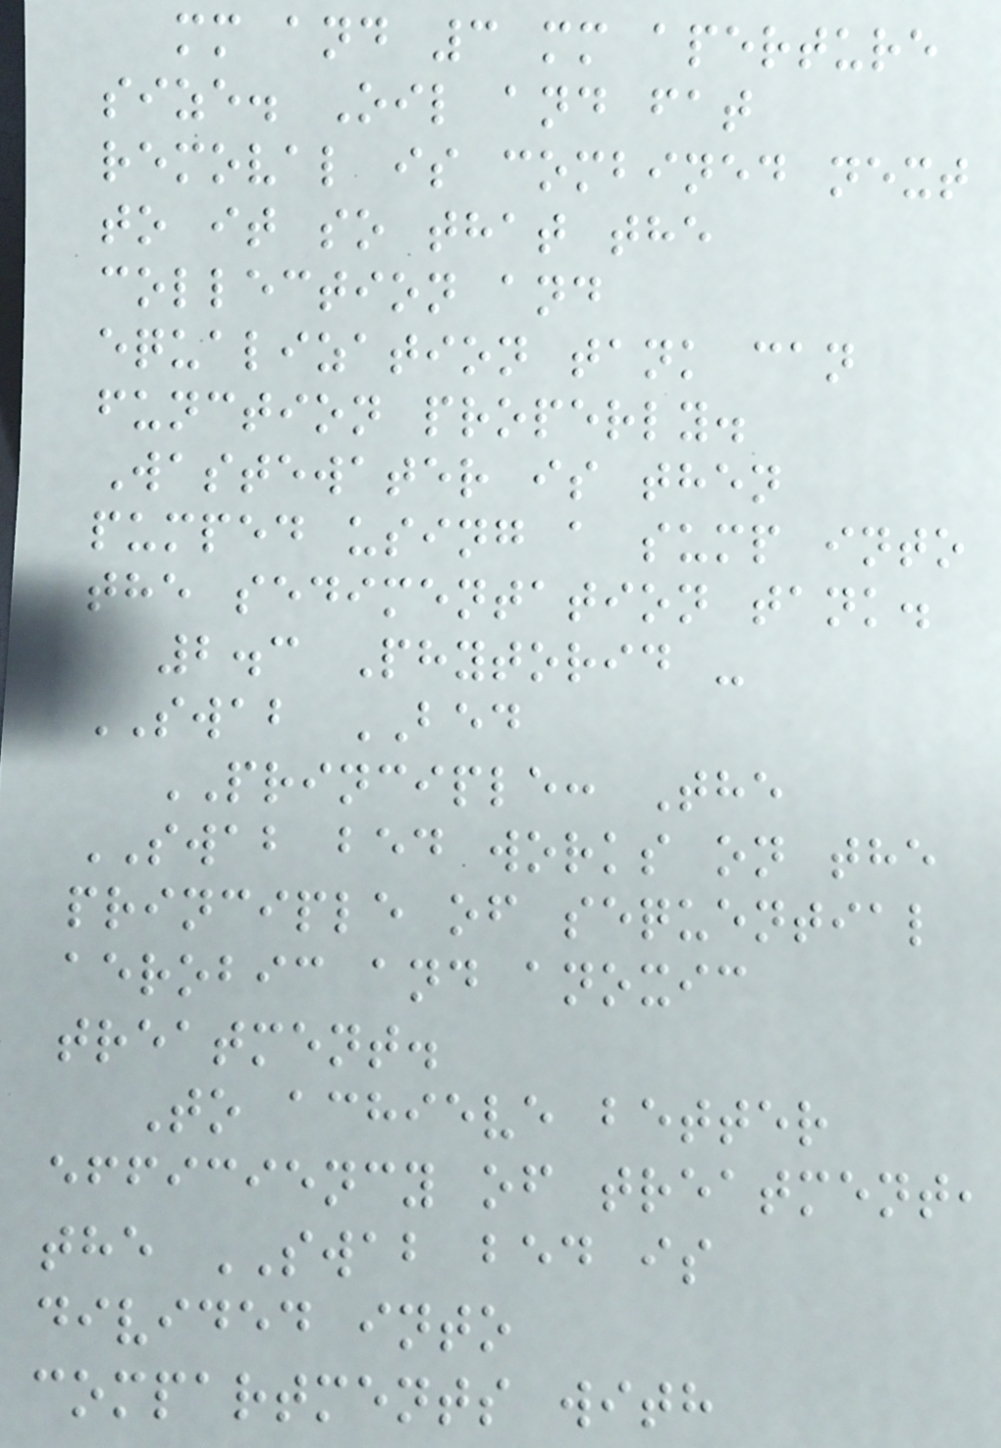mm and 3 mm aperture
size. Oil and fat
removal is combined next
to it so that the
collection and
equalization tank can
function properly.
Wastewater is then
pumped using a sump into
the sedimentation tank.
2.3 Phytorid -
SWAB BED
PRINCIPLE: The
SWAB bed works on the
principle of sequential
aerobic and anoxic
treatment.
To achieve better
efficiency of treatment,
the SWAB bed is
divided into
compartments with
